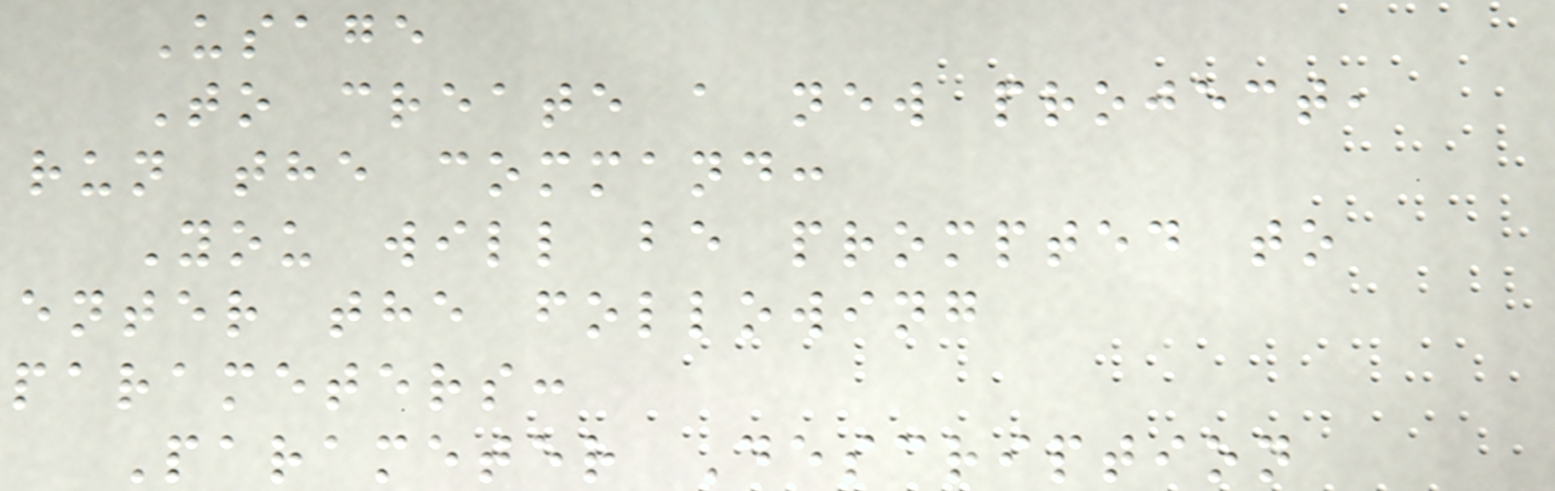Usage
To create a new project,
run the command:
You will be prompted to
enter the following
parameters:
Parameter Description
